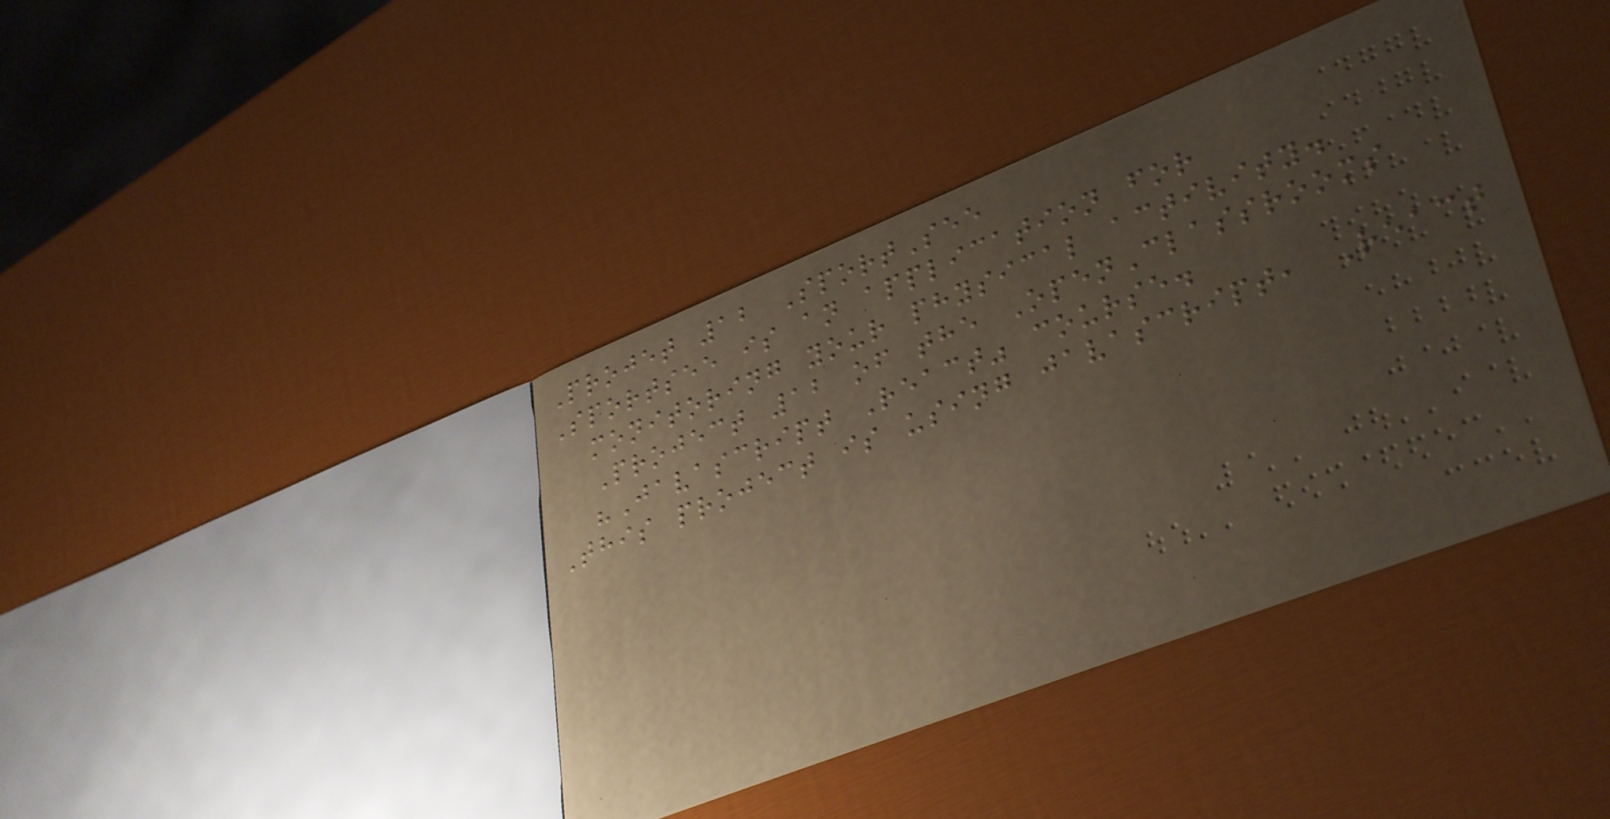Projet 12 SportSee
Sportsee is an application for
monitoring your physical activity.
Project 12 of the OpenClassrooms
"Javascript React" course.
This project is using javascript, React
